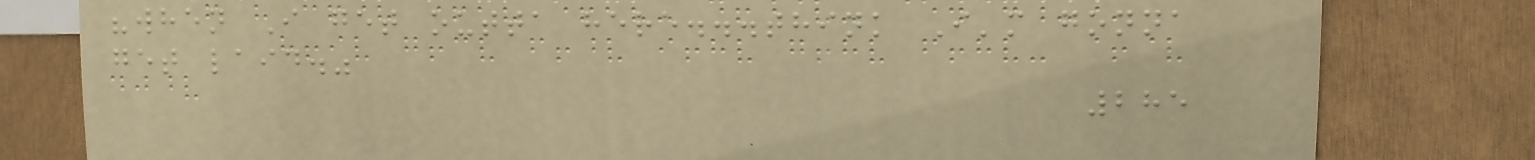"when I get outta here...think I'm gonna
get laid."
285
